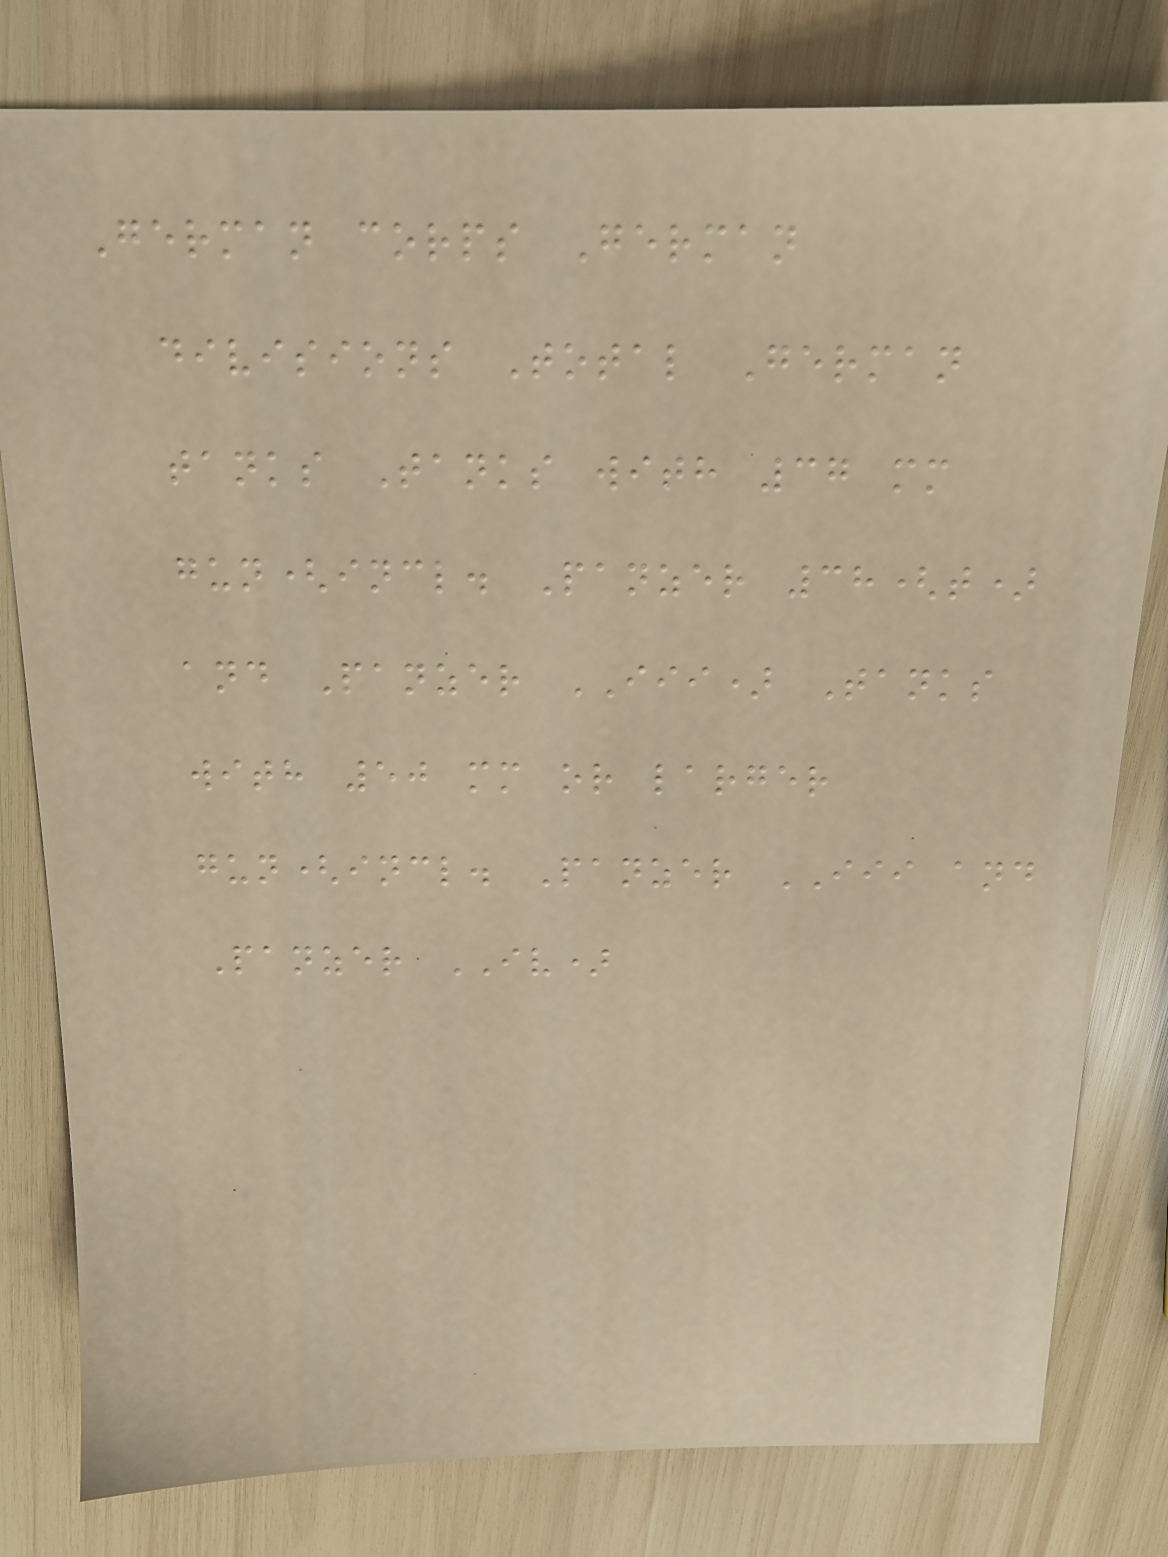German corps German
divisions Total German
tanks Tanks with 37 mm
gun(incl. Panzer 38(t)
and Panzer III) Tanks
with 50 mm or larger
gun(incl. Panzer III and
Panzer IV)
